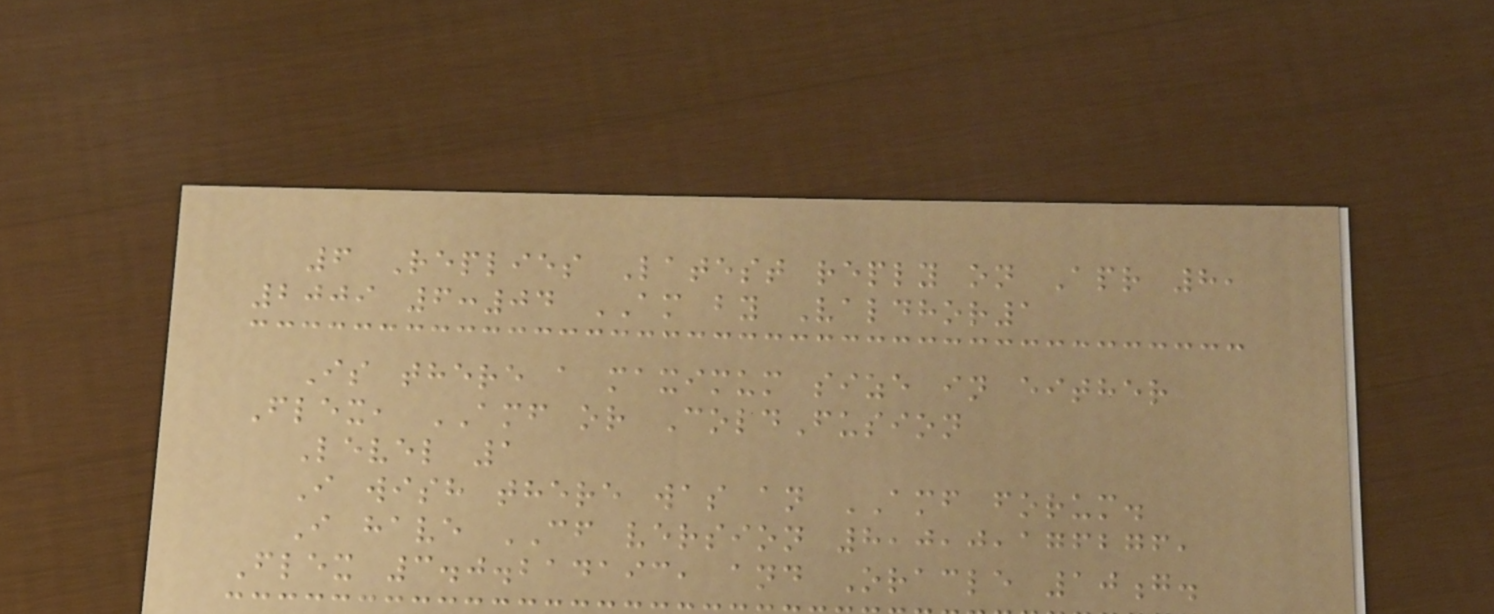6 Replies Latest reply on Apr 8,
2009 6:04 AM by Valdhor1
Is there a maximum size in either
Flex, AMF or ColdFusion
Level 1
I wish there was an AMF forum.
I have CF version 8,0,0,176276,
Flex 3.0.214193, and Oracle 10g.
